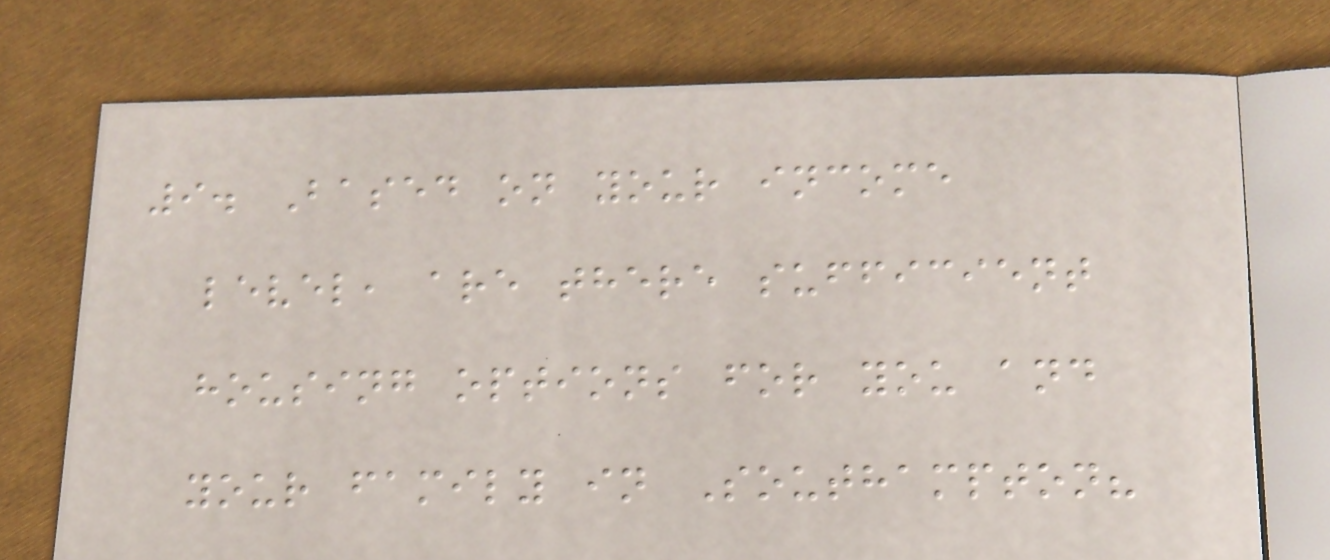9. Based on your income
level, are there sufficient
housing options for you and
your family in Southampton?
